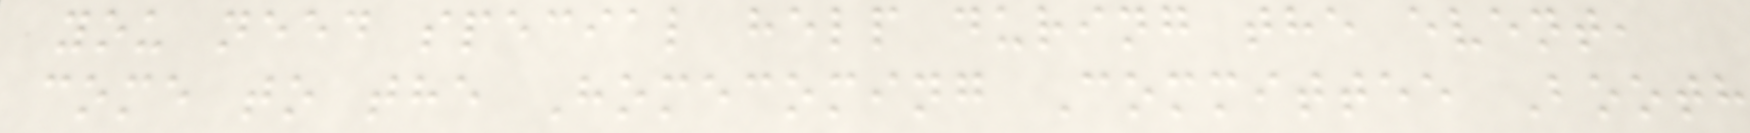you need special help during the event,
come to the Homecoming Committee Booth
